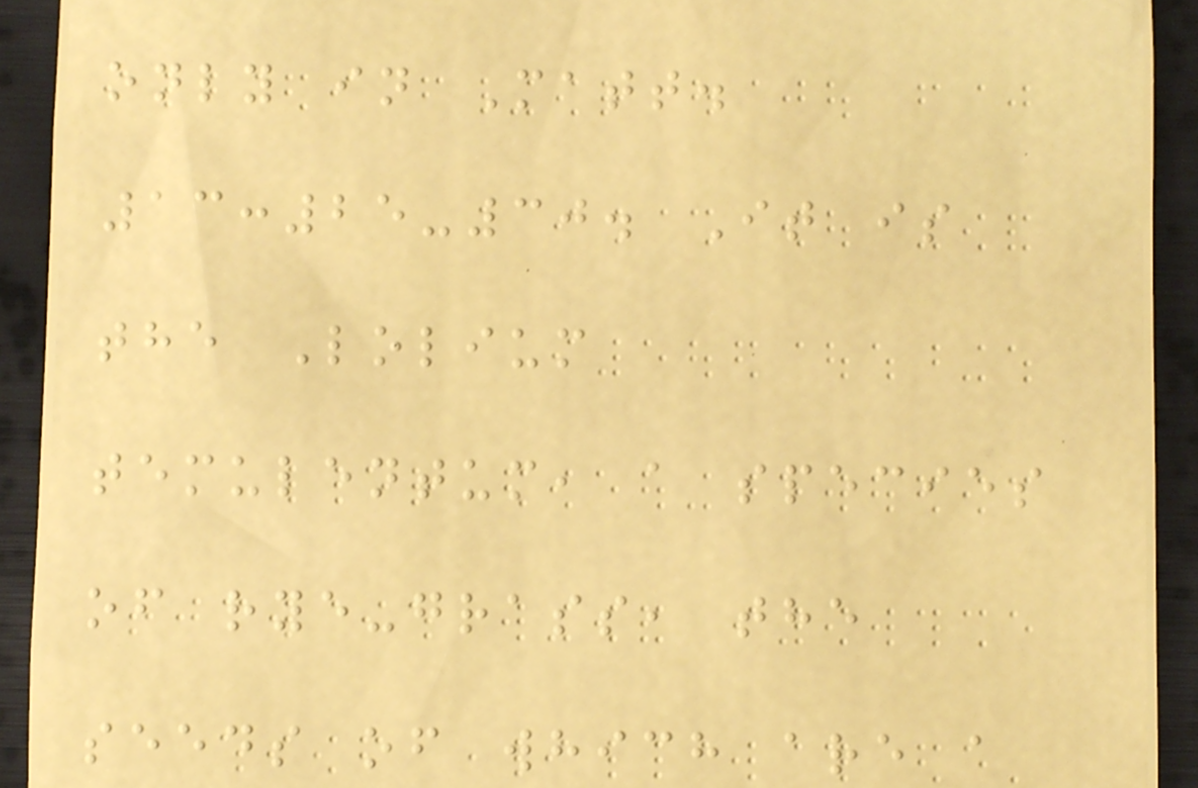only in Matt.
13:25-30. It is
the Lolium
temulentum, a species
of rye-grass, the
seeds of which are a
